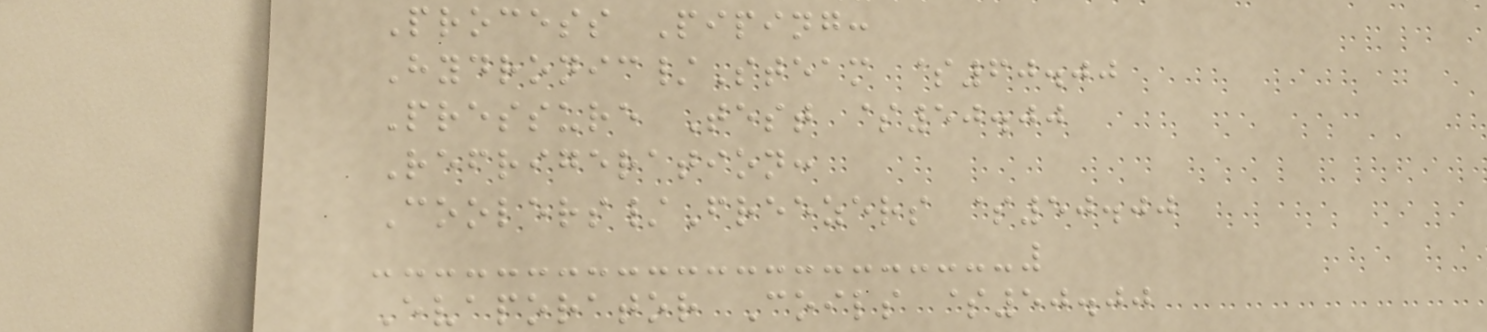Process Piping:
Hydronic/Steam $60.00
Pressure Test $50.00
Refrigeration:
Coolers/Freezers $50.00
Evaporator Coils $50.00
